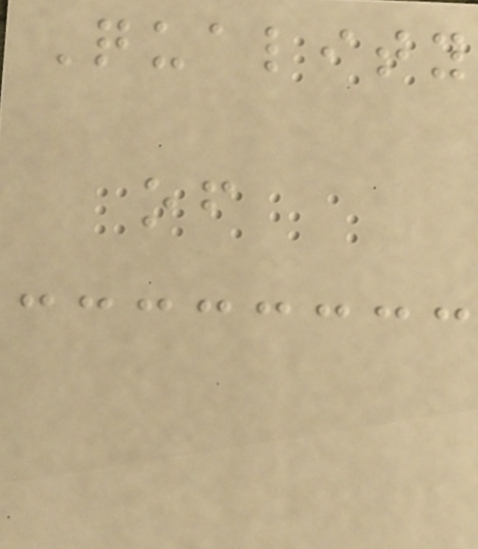Quality
of
